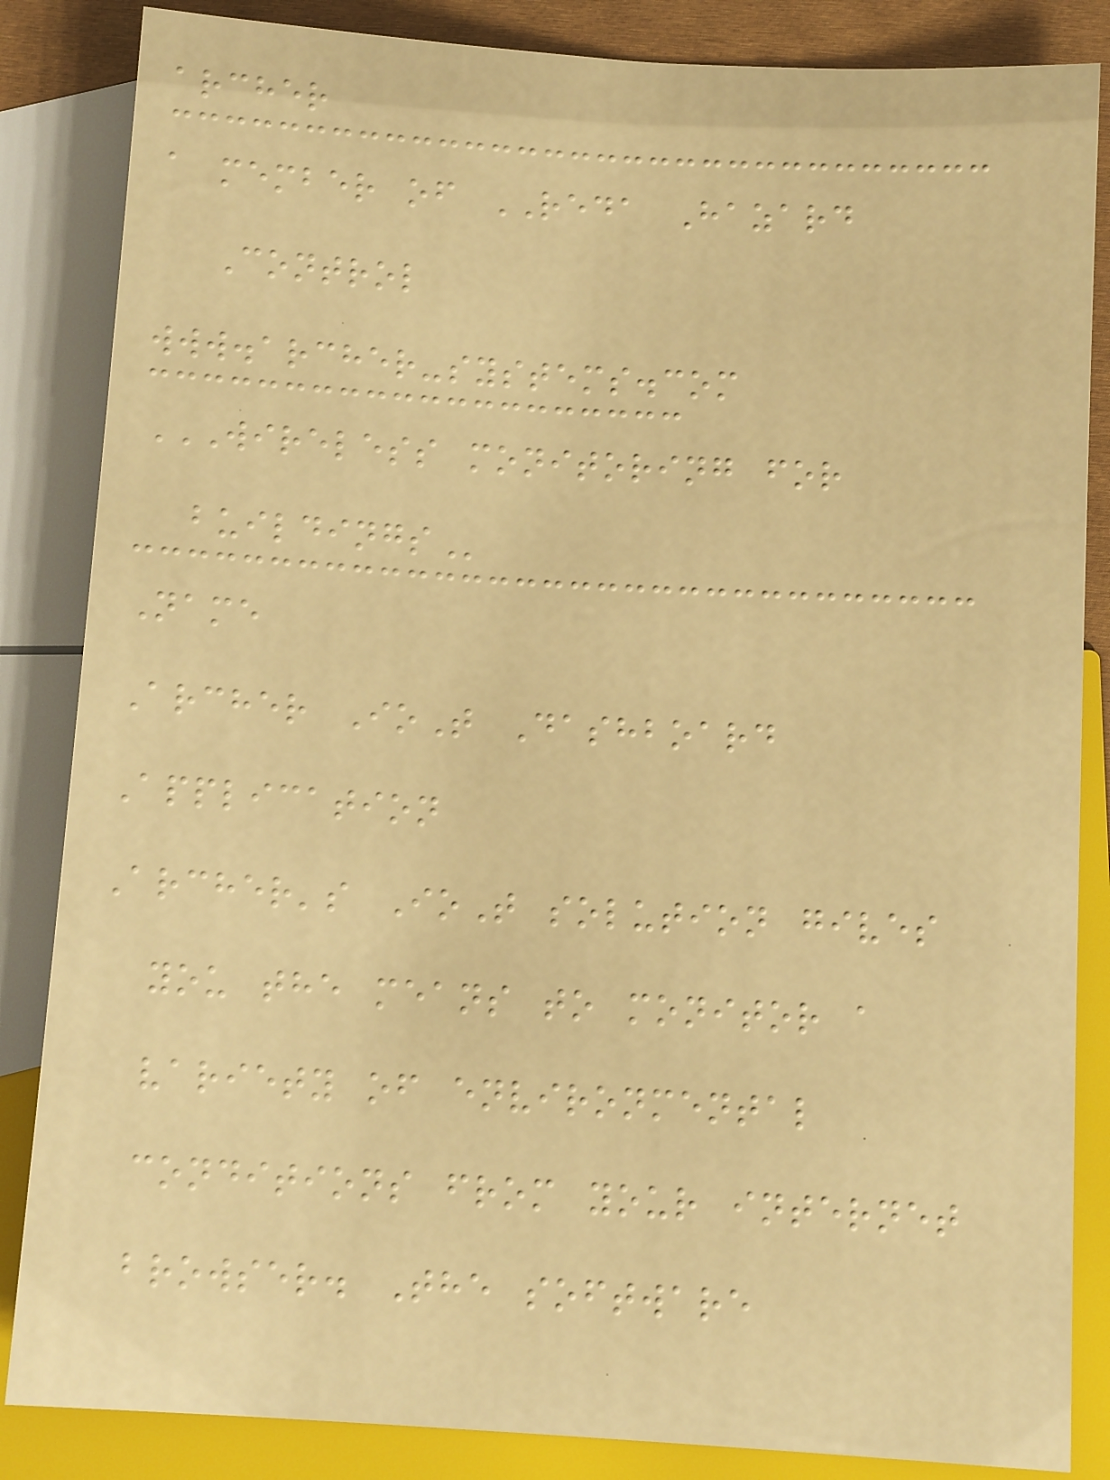archer
a member of REDA Hazard
Control
www.archer-systems.com
WIRELESS MONITORING FOR
BUILDINGS
Name
Archer IoT Dashboard
Application
Archer's IoT solution gives
you the means to monitor a
variety of environmental
conditions from your internet
browser. The software
